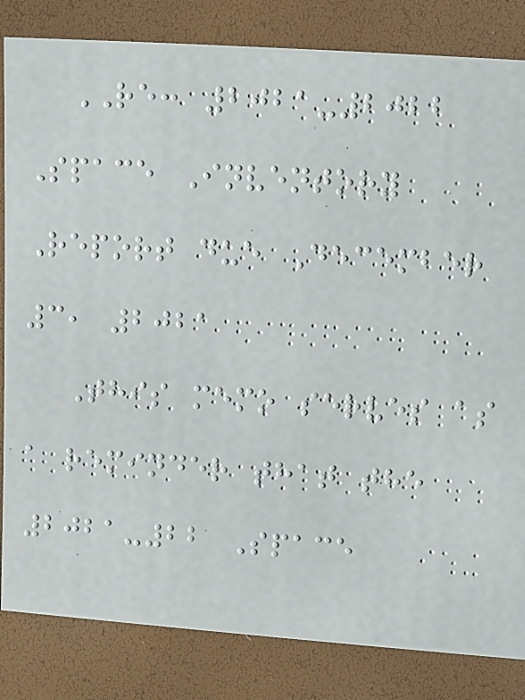RE: 2021-2022
Space Inventory
Report due December
3, 2021
This memo serves as
a reminder that the
2021-22 Space
